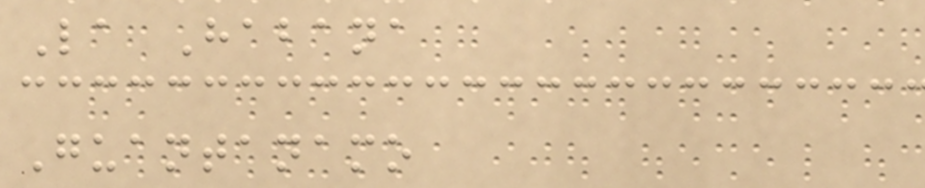La Habana
Guantanamo
